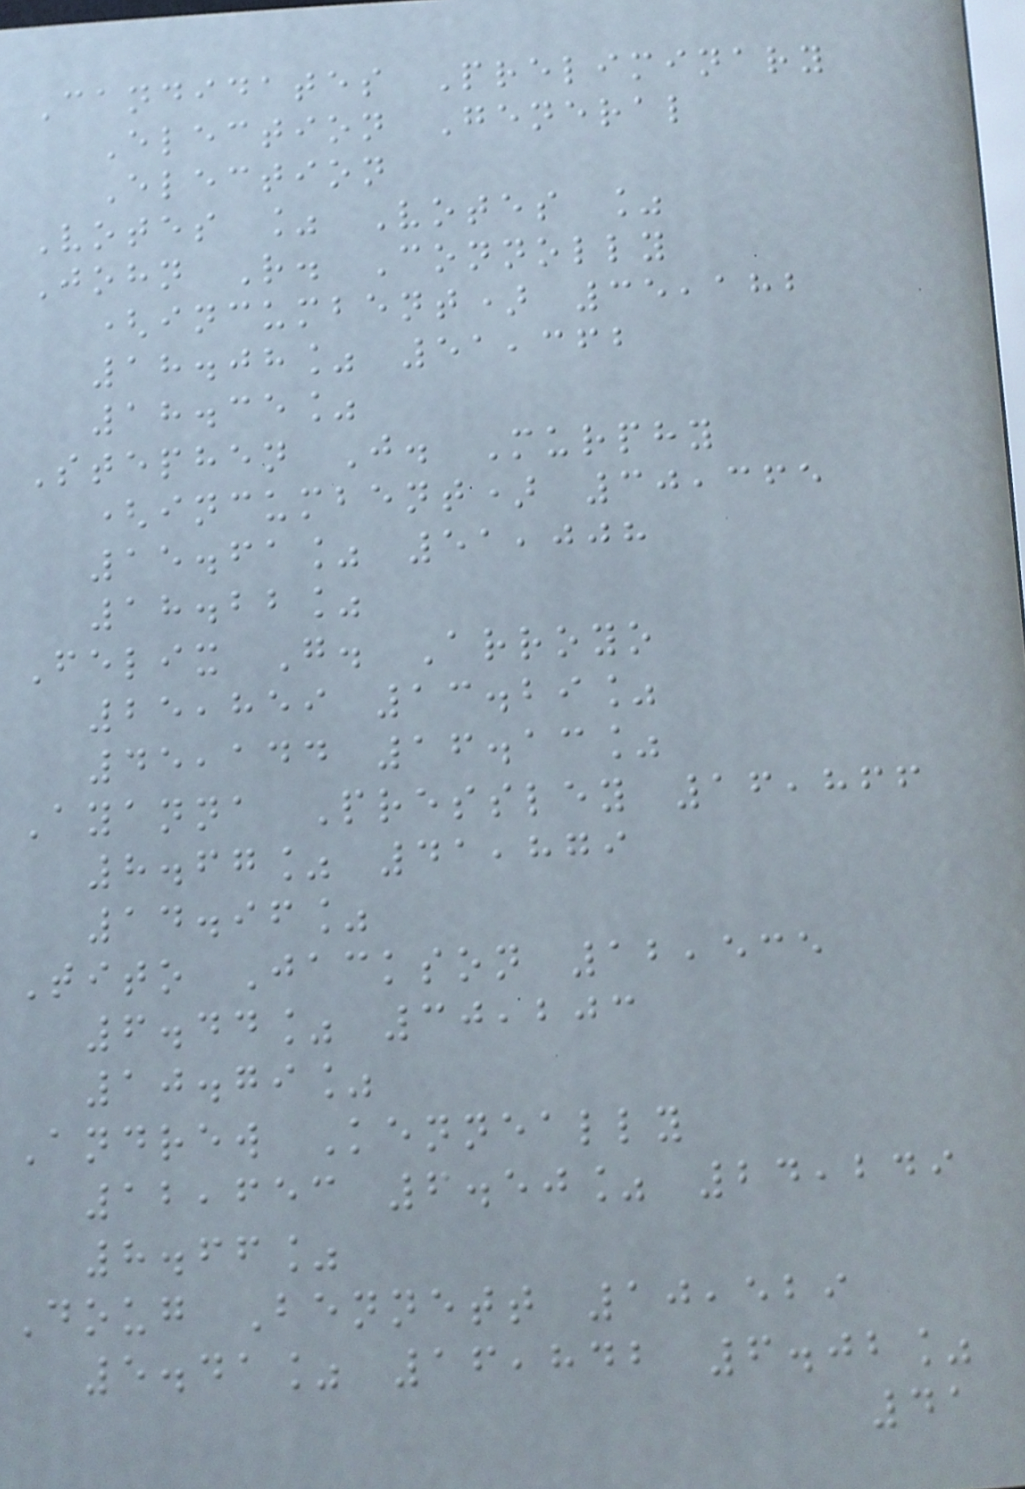Candidates Preliminary
Election General
Election
Votes % Votes %
John R. Connolly
(incumbent) 35,182
18.08% 51,362
18.35%
Stephen J. Murphy
(incumbent) 30,365
15.61% 51,008
18.22%
Felix G. Arroyo
25,859 13.29%
45,144 16.13%
Ayanna Pressley 16,866
8.67% 41,879
14.96%
Tito Jackson 12,535
6.44% 30,203
10.79%
Andrew Kenneally
12,653 6.50% 24,249
8.66%
Doug Bennett 10,529
5.41% 16,842 6.02%
41
